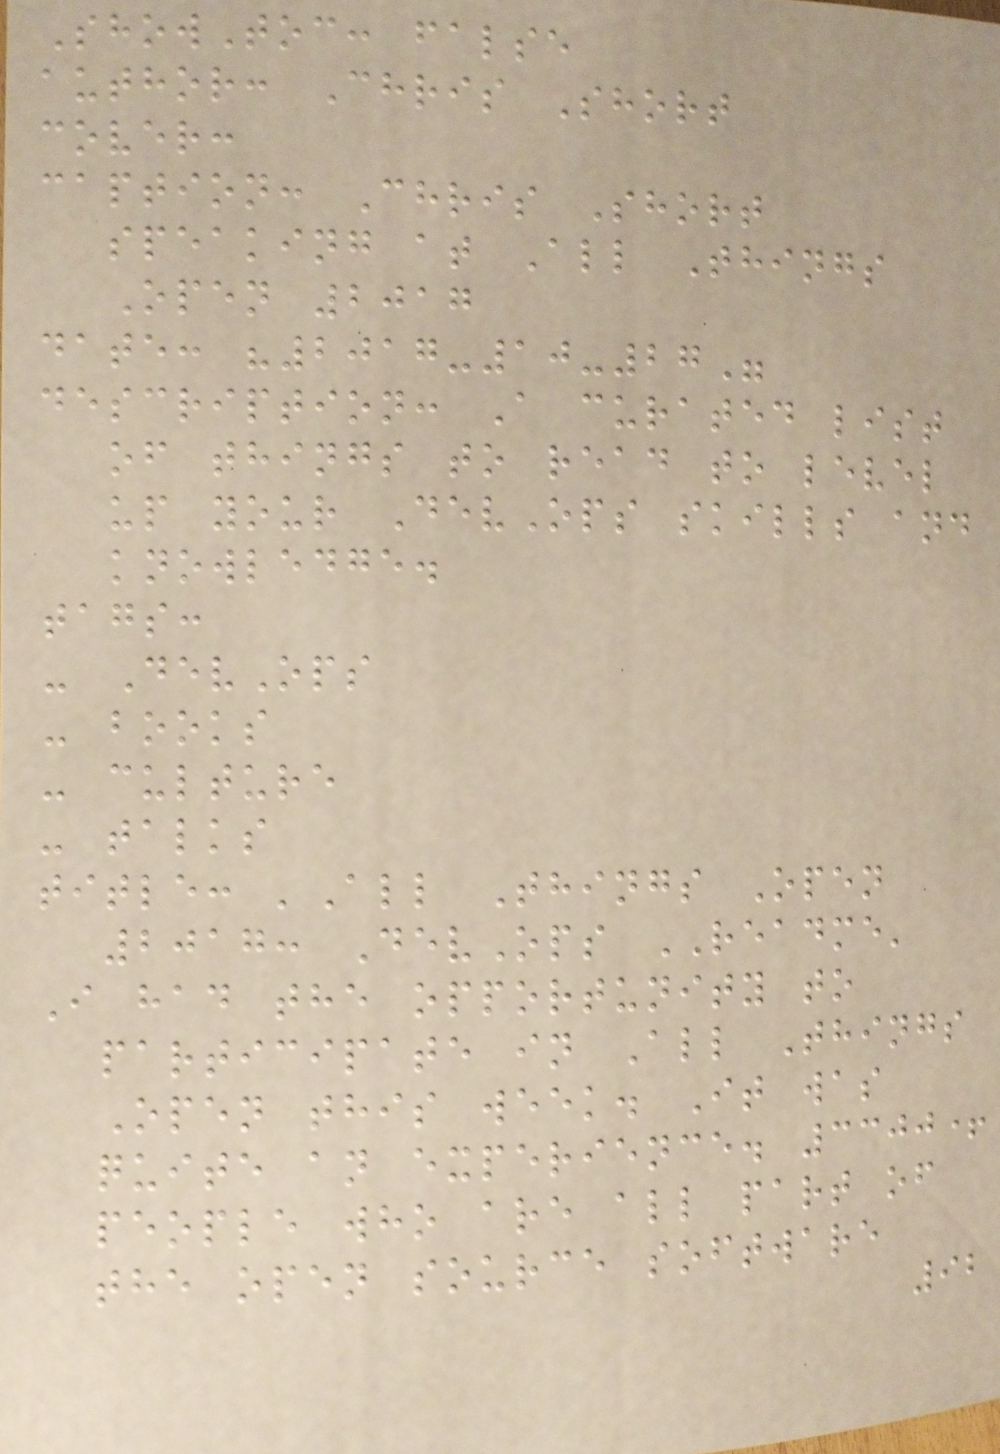ShowToc: false
author: Chris Short
cover:
caption: Chris Short
speaking at All Things
Open 2017
date: "2017-10-27"
description: A curated list
of things to read to level
up your DevOps skills and
knowledge.
tags:
- DevOps
- books
- culture
- talks
title: 'All Things Open
2017: DevOps README'
I had the opportunity to
participate in All Things
Open this week. It was
quite an experience. 3300+
people who are all part of
the open source software
92
